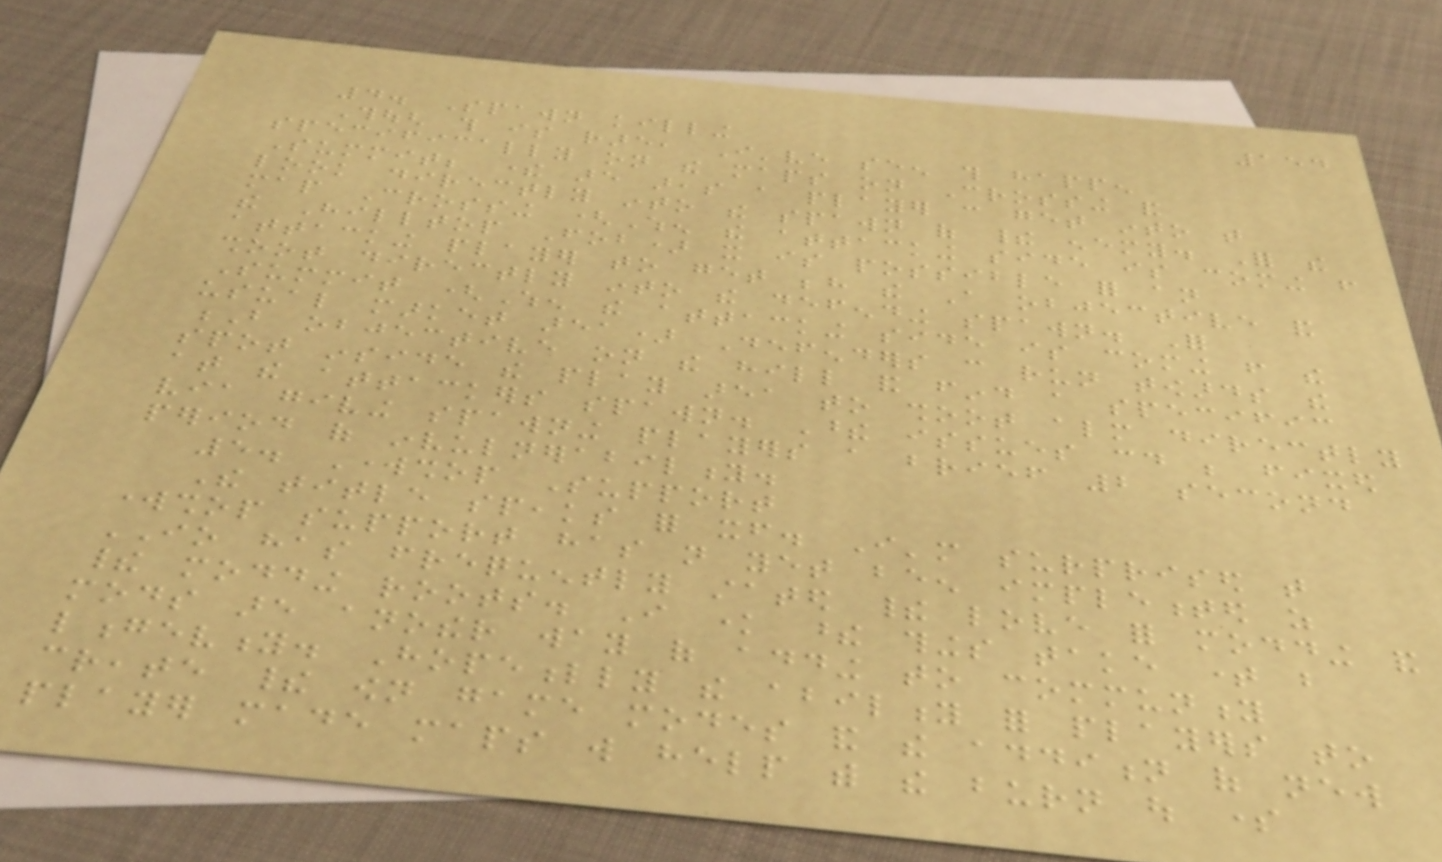154
4. Spawn killing
Though this is rare, I've seen this happen
specifically on the maps on Crossing and
Summit; there are areas a player can get into that
look directly into the spawn of their enemy. For the
map Crossing (When the attacking side is coming from
the Hilltop Fob) it is possible for an
attacking player to get behind the A objective and
shoot directly into the defending spawn. For
Summit (When the attacking side is coming from the
usual market area) Defenders can run towards the
B objective on the hill and find a specific
spot inside the play area to shoot almost directly
at the attackers spawn. These issues could be fixed
via giving spawning players a brief 2 second
period of invulnerability.
5. Workshop Support
The title speaks for itself. I'm surprised that
workshop support has not yet been implemented as
IO has frequently stated their love for modding and
their modding roots. I know these things take time but
mods are another way of adding to community
longevity. Hopefully the ability for players to
create their own game modes and the addition of new
player made maps will help with the burn out some
